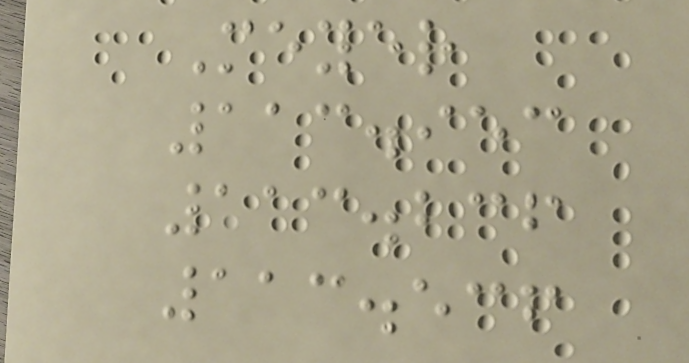Meyer
113.953
113.236
113.536
